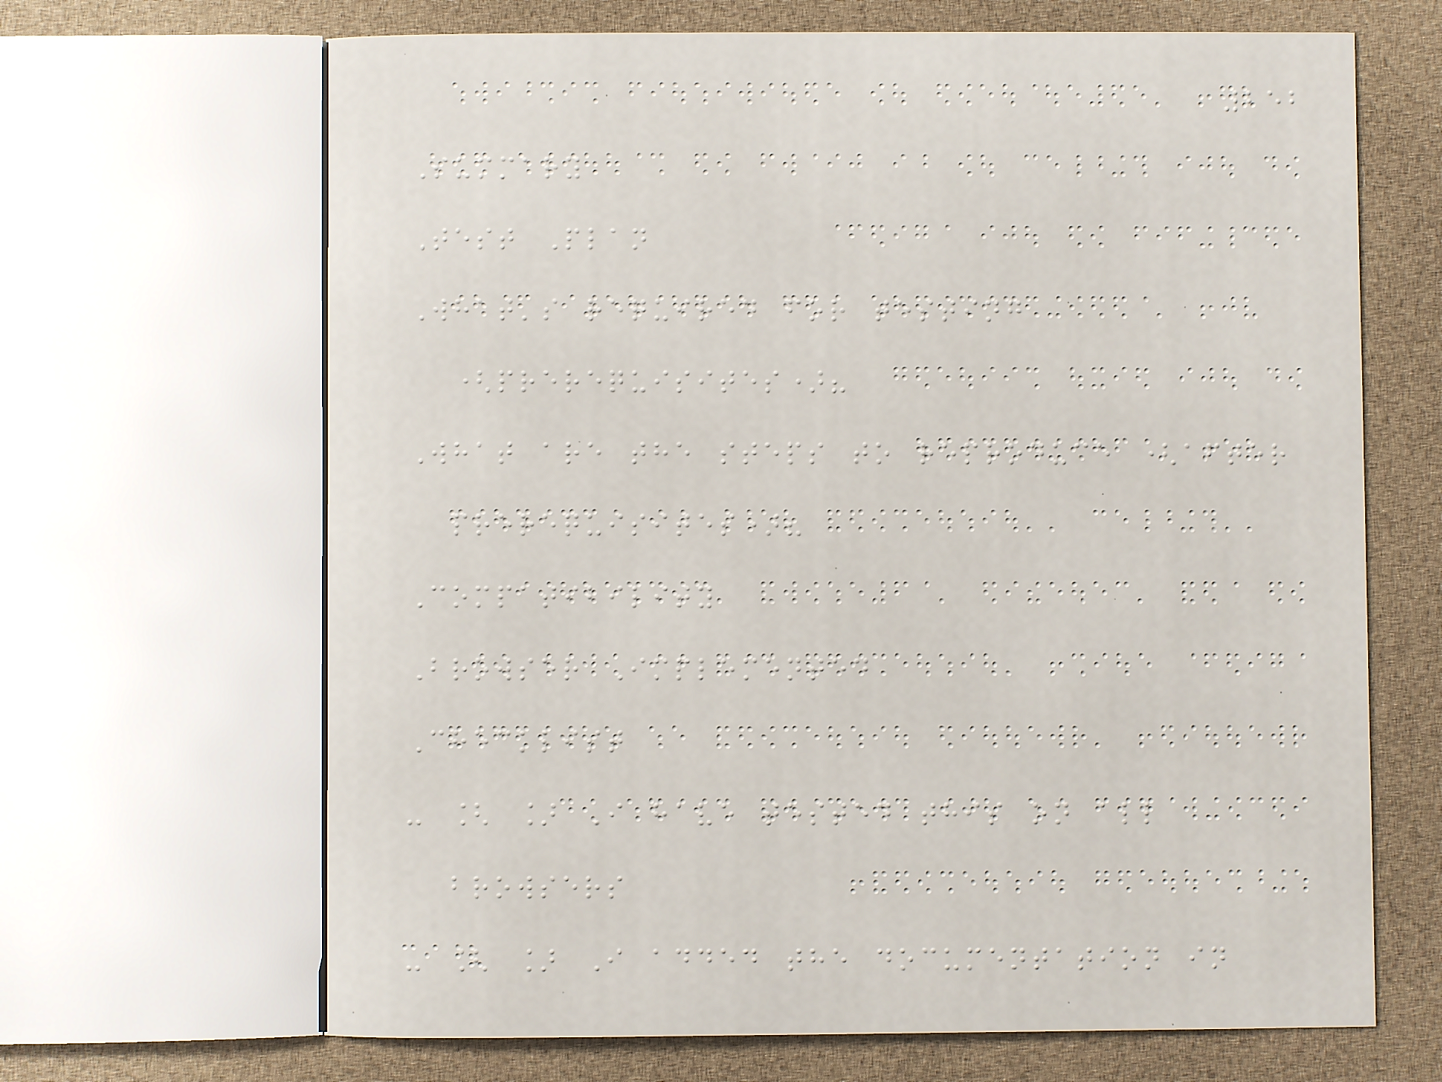252
Summary
Test Plan
What's required for testing
(prerequisites)?
What are the steps to reproduce (after
prerequisites)?
Compatibility
Browser Implemented
Checklist
- [ ] I have tested this on all
browsers
- [ ] I added the documentation in
